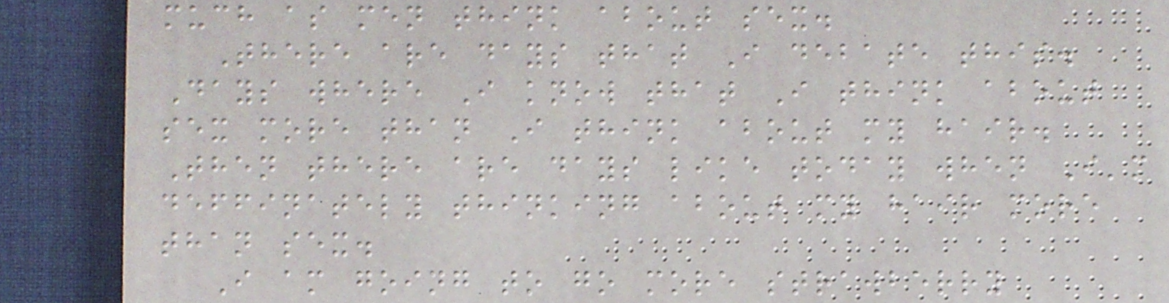much as men think about sex.
There are days that I debate this.
Days where I know that I think about
sex more than I think about my hair.
Then there are days like today when I'm
deffinately thinking about my hair more
than sex.
I am going to go more strawberry
